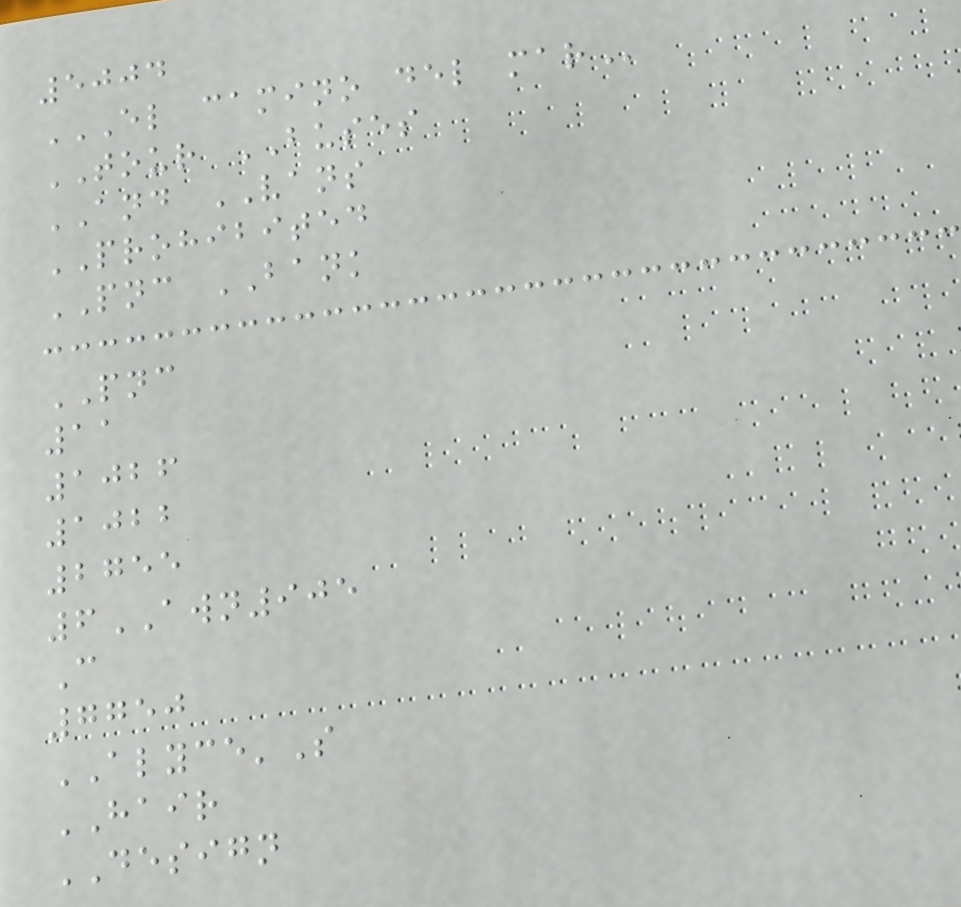5004
EL CAMINO DEL MAR
TOUR BUSES
AND VANS
PROHIBITED
PNC BANK
PNC
11
1026
1022
2755
6AWN905
C
7750
ALYCE'S
HAIR
DESIGN
